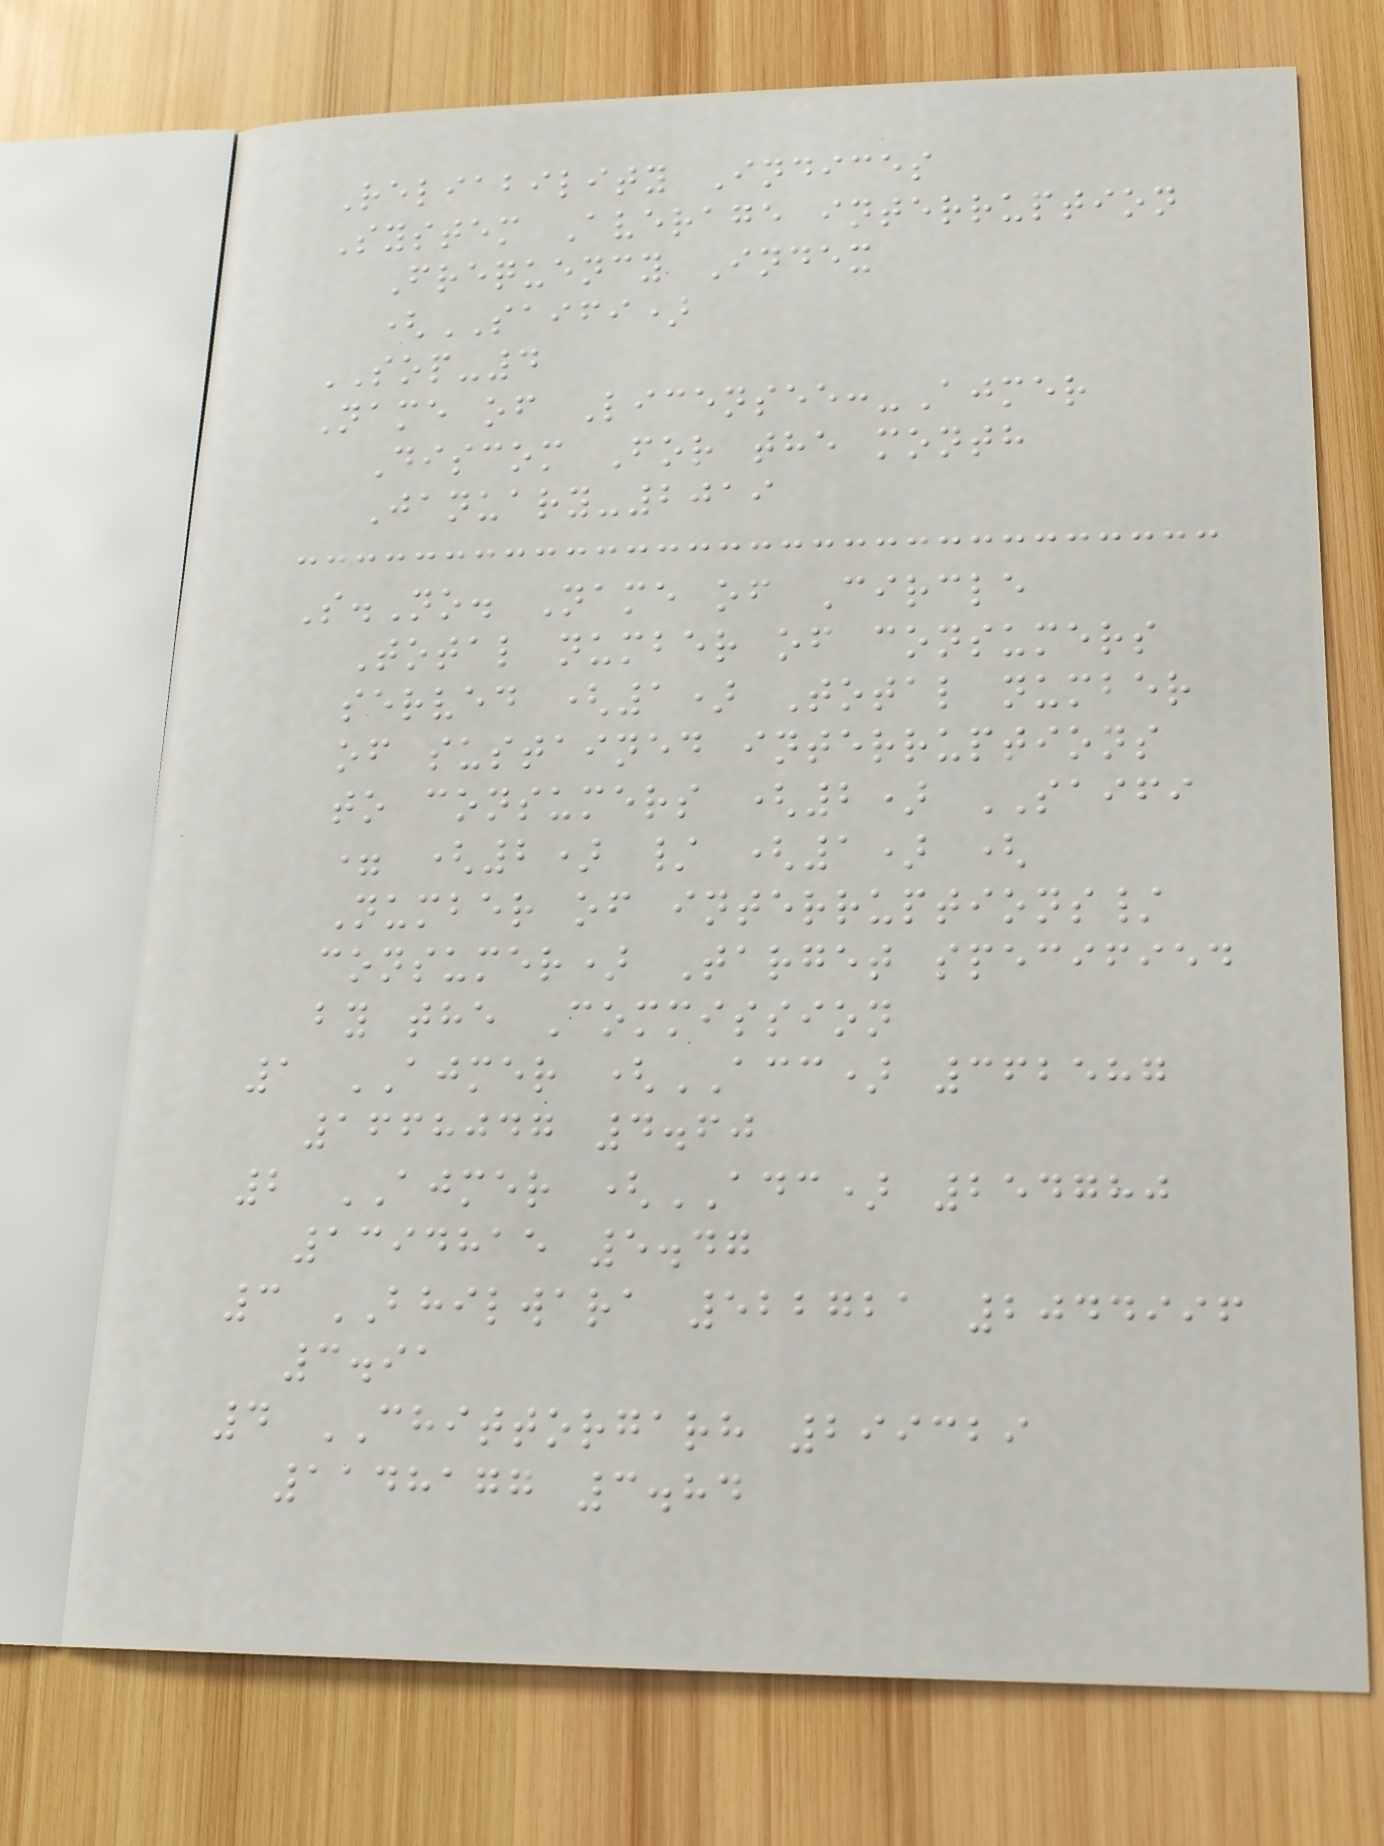Reliability Indices
System Average interruption
Frequency Index
(SAIFI)
SOP-4
Name of Licensee:-Ajmer
Discom For the month
January-2019
S.No. Name of Circle
Total number of consumers
served (1) Total number
of sustained interruptions
to consumers (2) SAIFI
= (2) / (1) (
Number of interruptions/
consumer) Target specified
by the Commission
1 AJMER (ACC) 362587
1668047 4.60
2 AJMER (ADC) 254780
1394815 5.47
3 BHILWARA 522721 2044996
3.91
4 CHITTORGARH 299329
1148177 3.84
